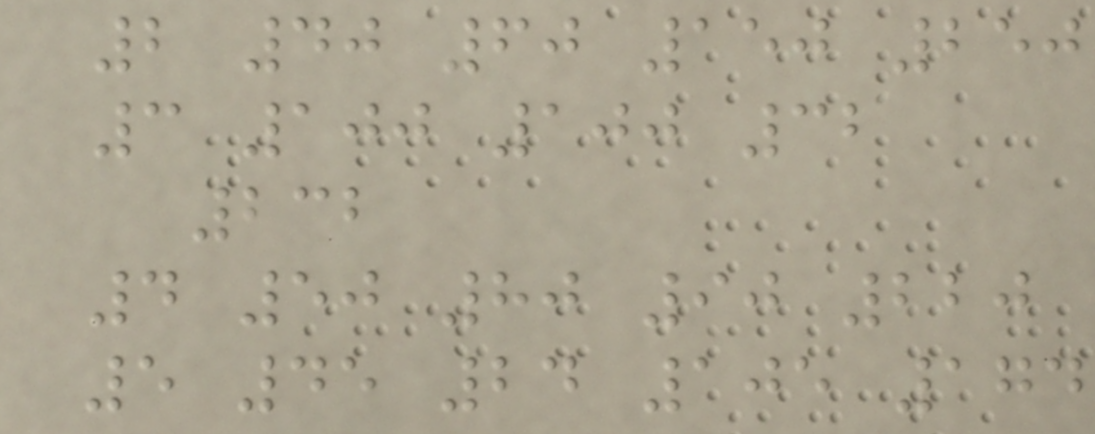2 40 60 150 250
3 100 100 32
232
4 50 80 90 220
5 45 24 105 174
